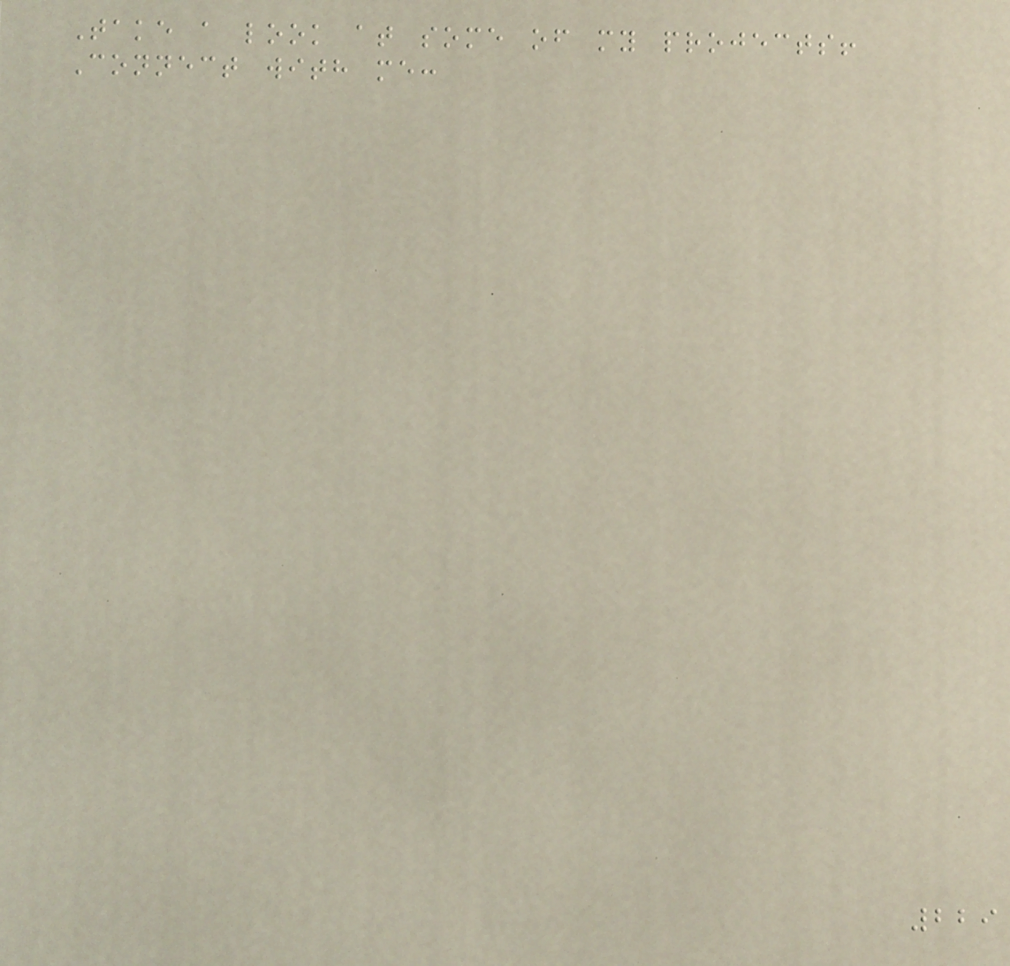Take a look at some of my projects!
Connect with me:
229
